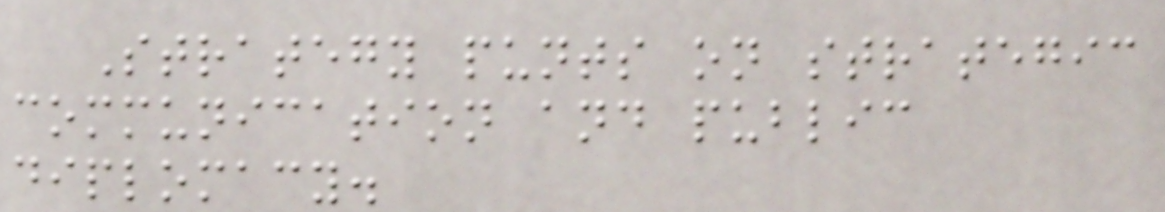Strategy punts on strategic
communication and public
diplomacy.
